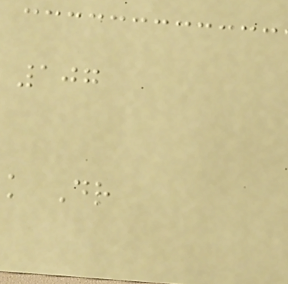107
k Dr
